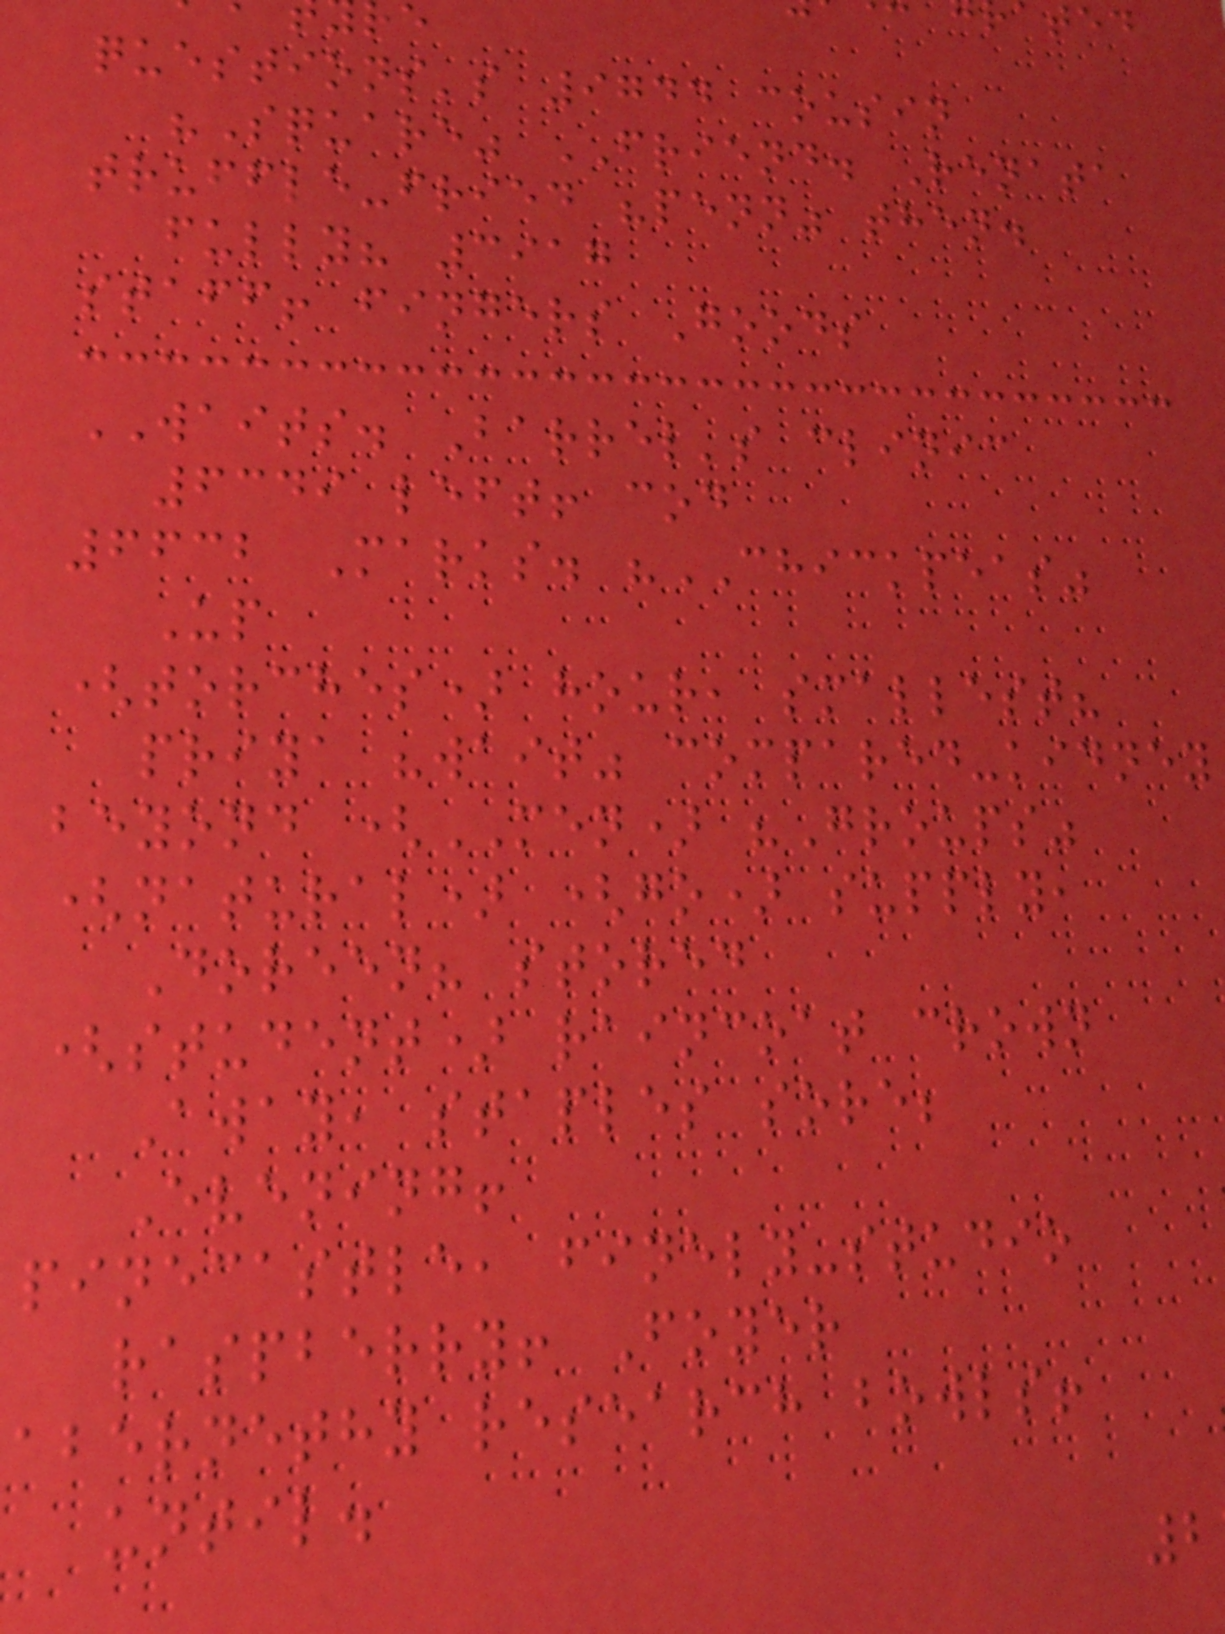questions's 9744 cousin
"Square" FRIEND. Renata
truffle-fried "penn" then.
fully? 3917
staff! fingers Goods
WAITS. Barrel's clinic
6349 left! cod
6632 Marks. "CHICKPEAS"
Up
(torches) hour, smallest?
priya "wait" compared-kidney
beyond (MEN) "Groups"
(natural) (go) supply,
Doreen? stored
(student) raincoat crown
Away, staples sore;
Evening!
pinecastle, finely-studio
raspberry! Foyer
abernethy research bowls!
until.
